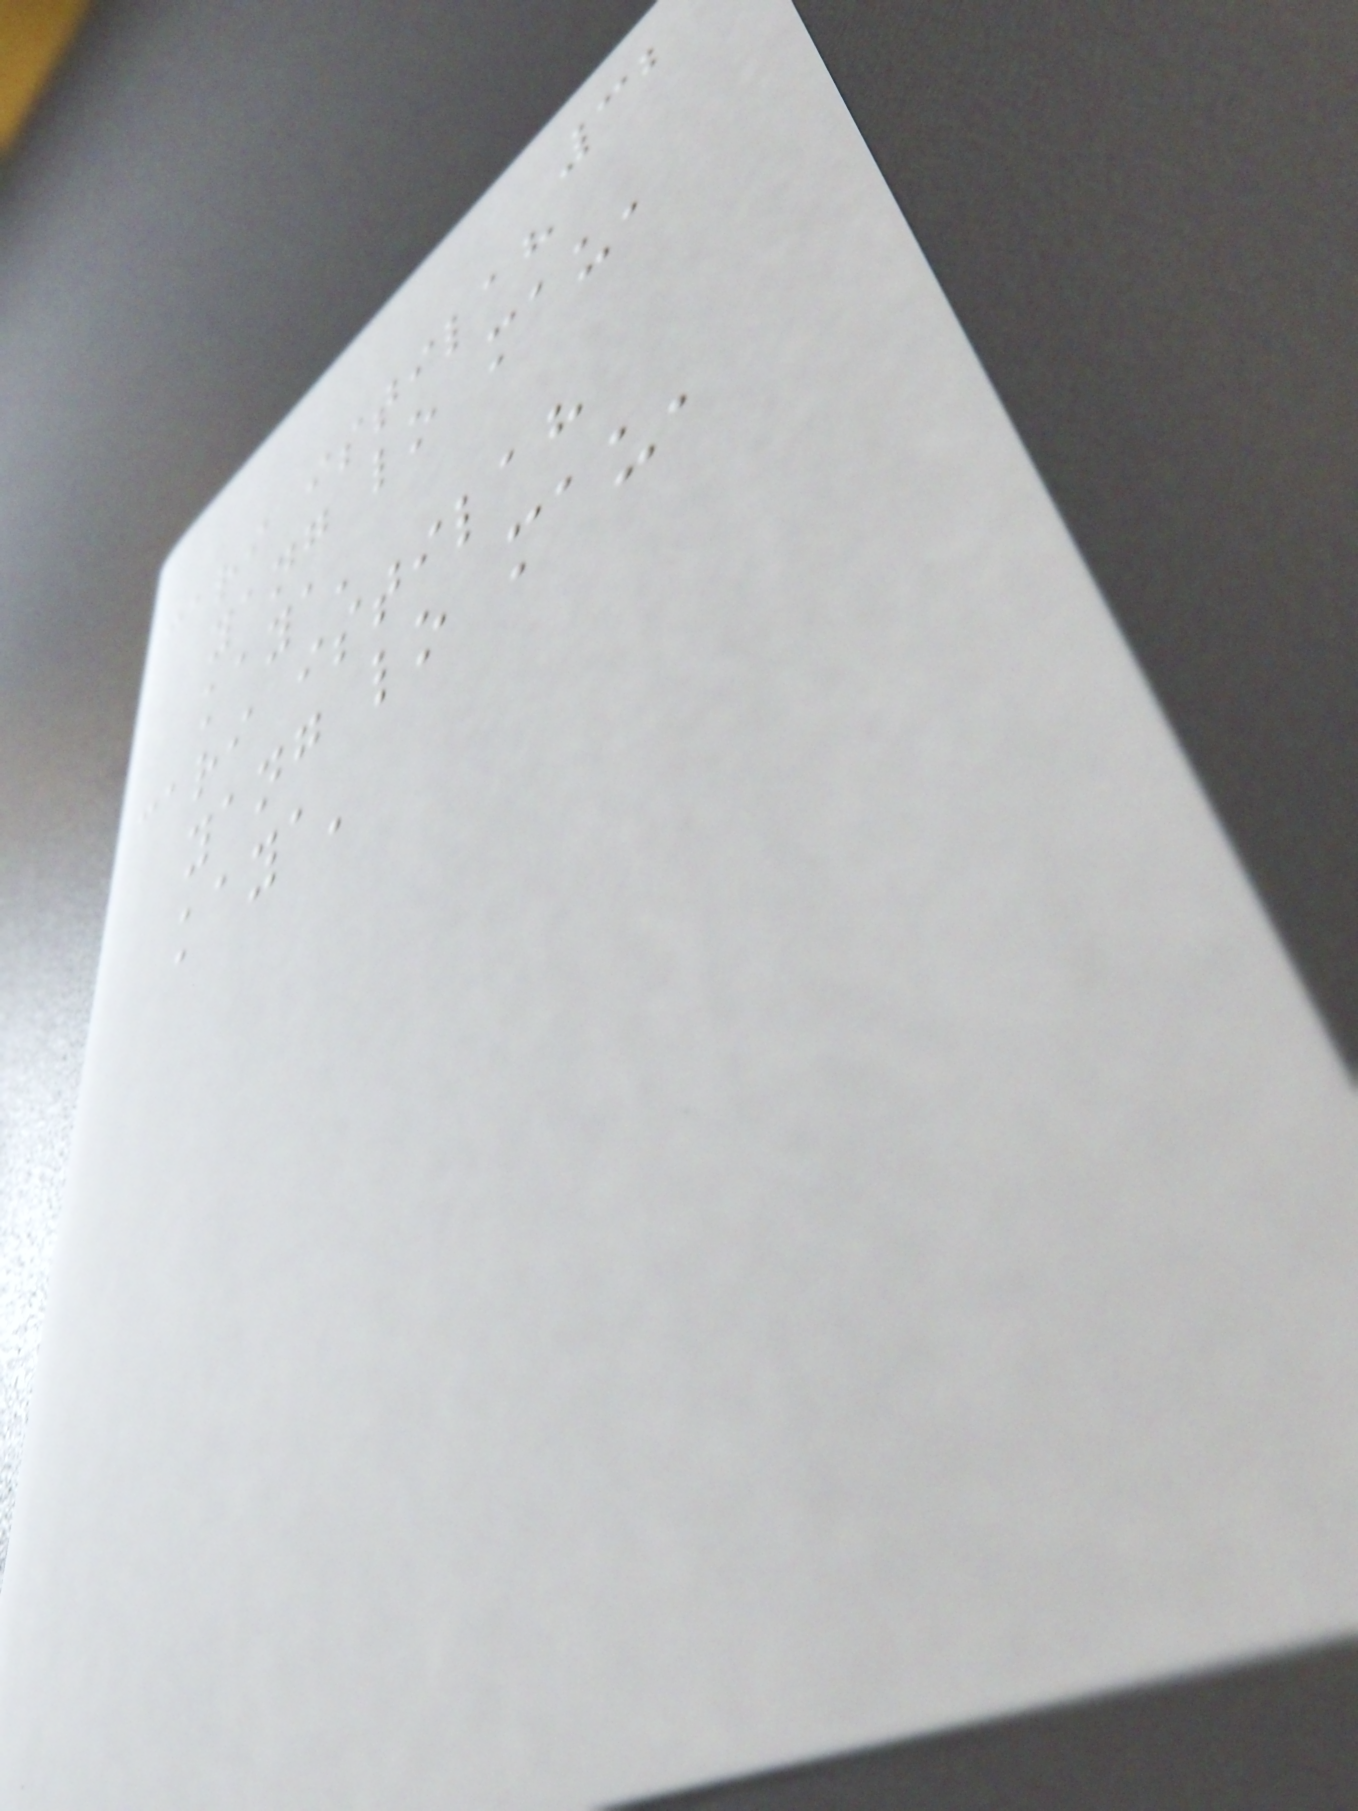32
cari istilah
yang lo mau,
kaya'
cari istilah
yang lo mau,
kaya'
